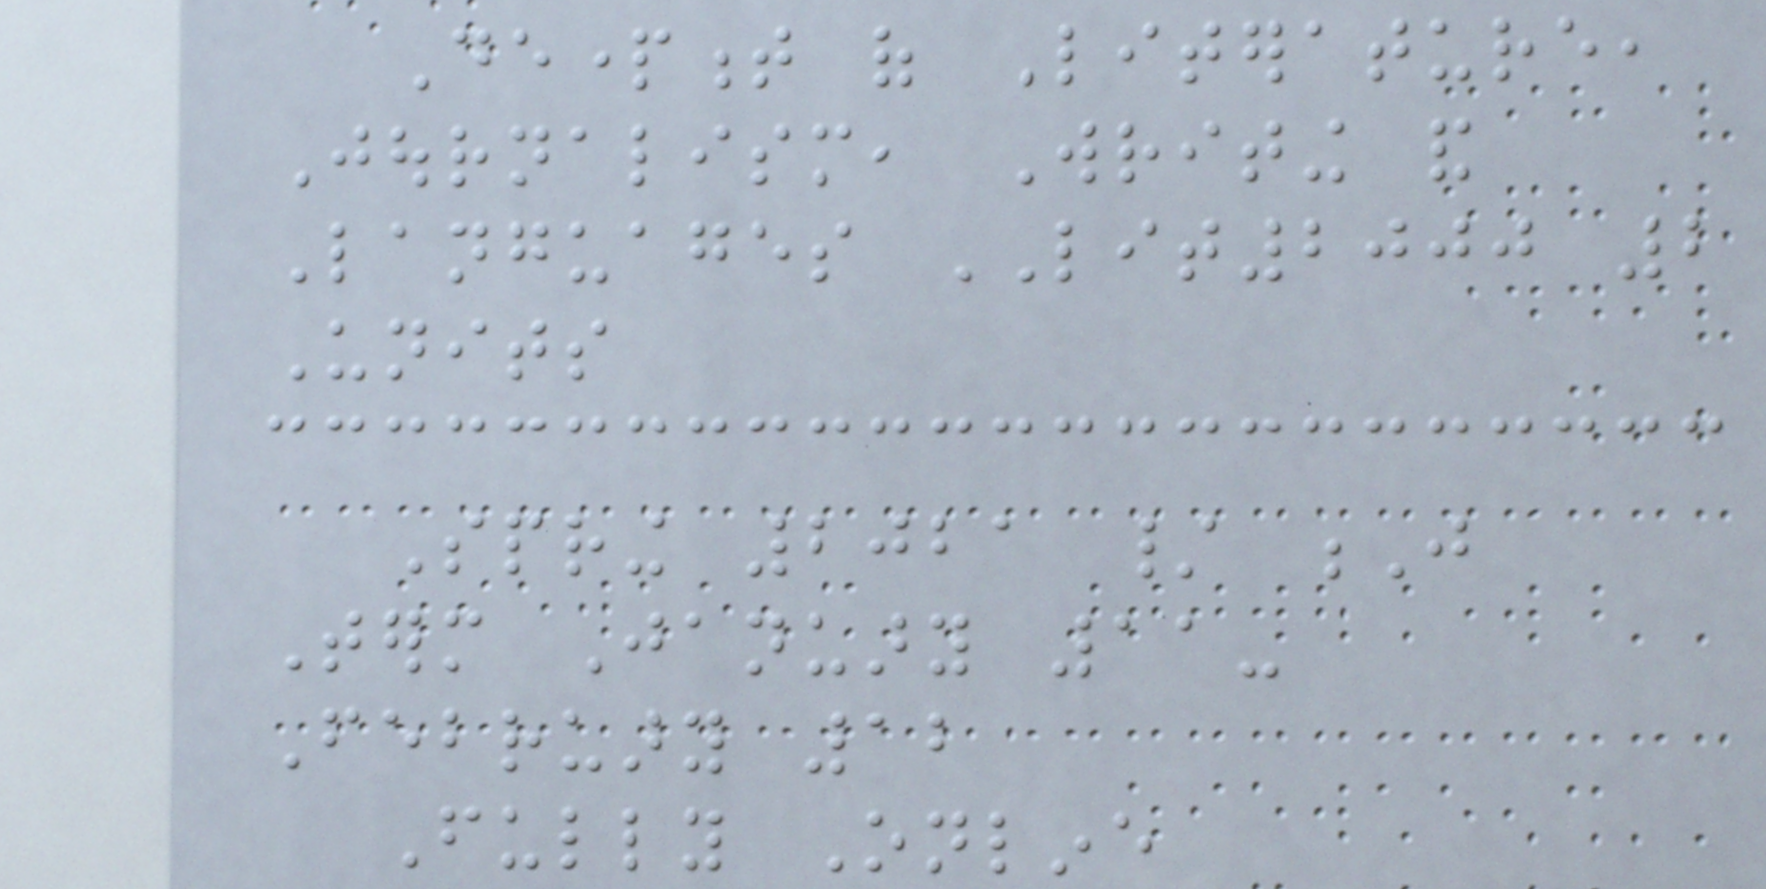Department of Literature,
Journalism, Writing and
Languages LIT2000 2
Units
Spring 2021 / J
Term January 11-
February 12
Fully Online
